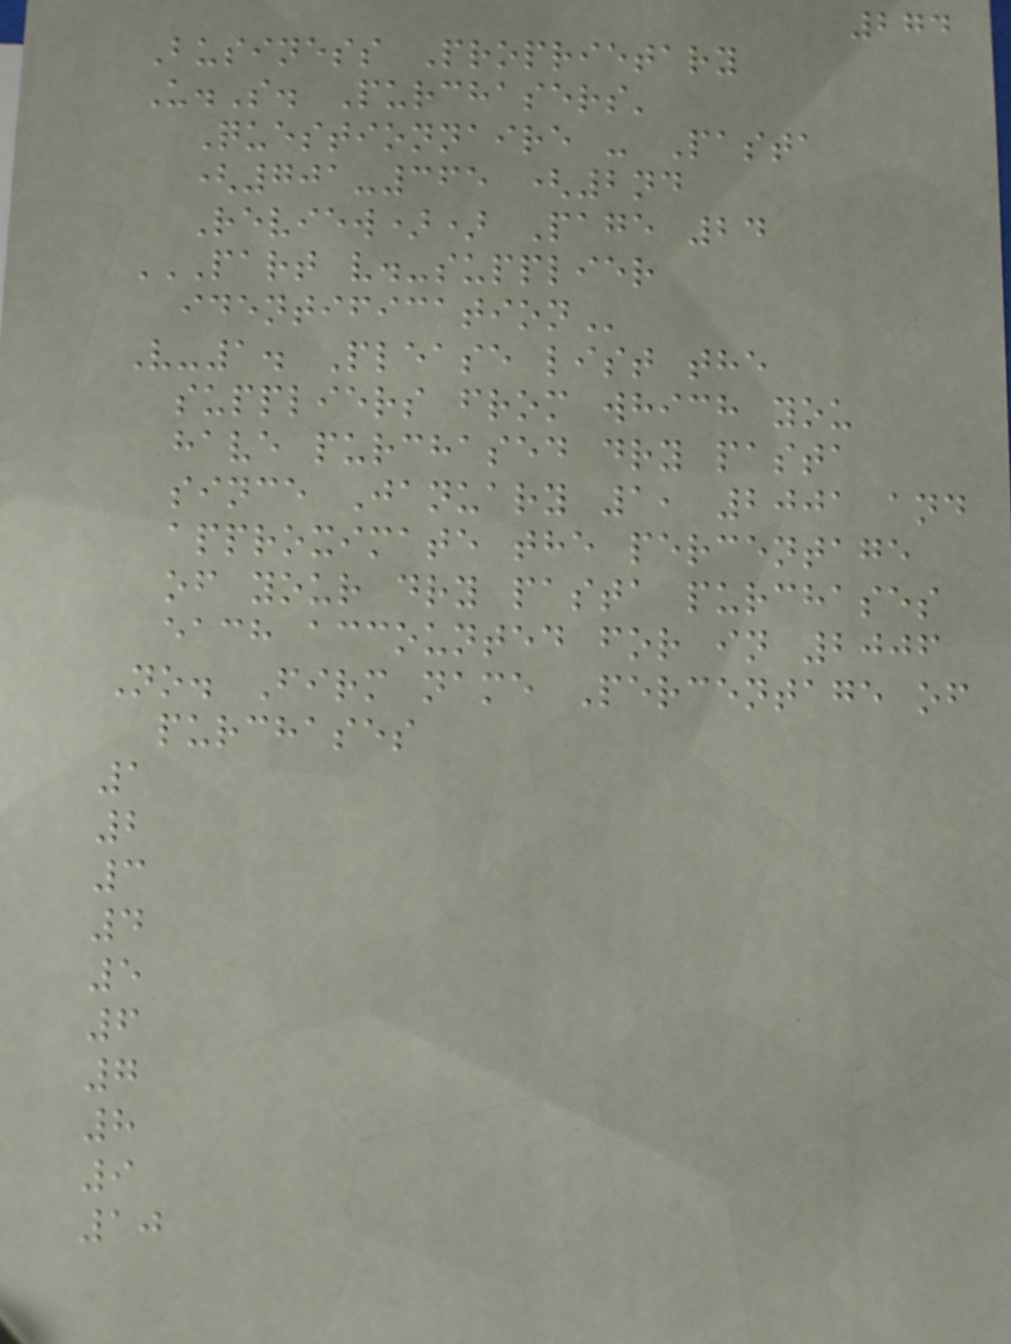274
Business Proprietary
U.S. Purchasers'
Questionnaire - Pasta
(701-365 (2nd
Review)) Page 24
PART V.-SUPPLIER
IDENTIFICATION
V-1. Please list the
suppliers from which you
have purchased dry pasta
since January 1, 2001 and
approximate the percentage
of your dry pasta purchases
each accounted for in 2006
No. Firm name Percentage of
purchases
1
2
3
4
5
6
7
8
9
10
